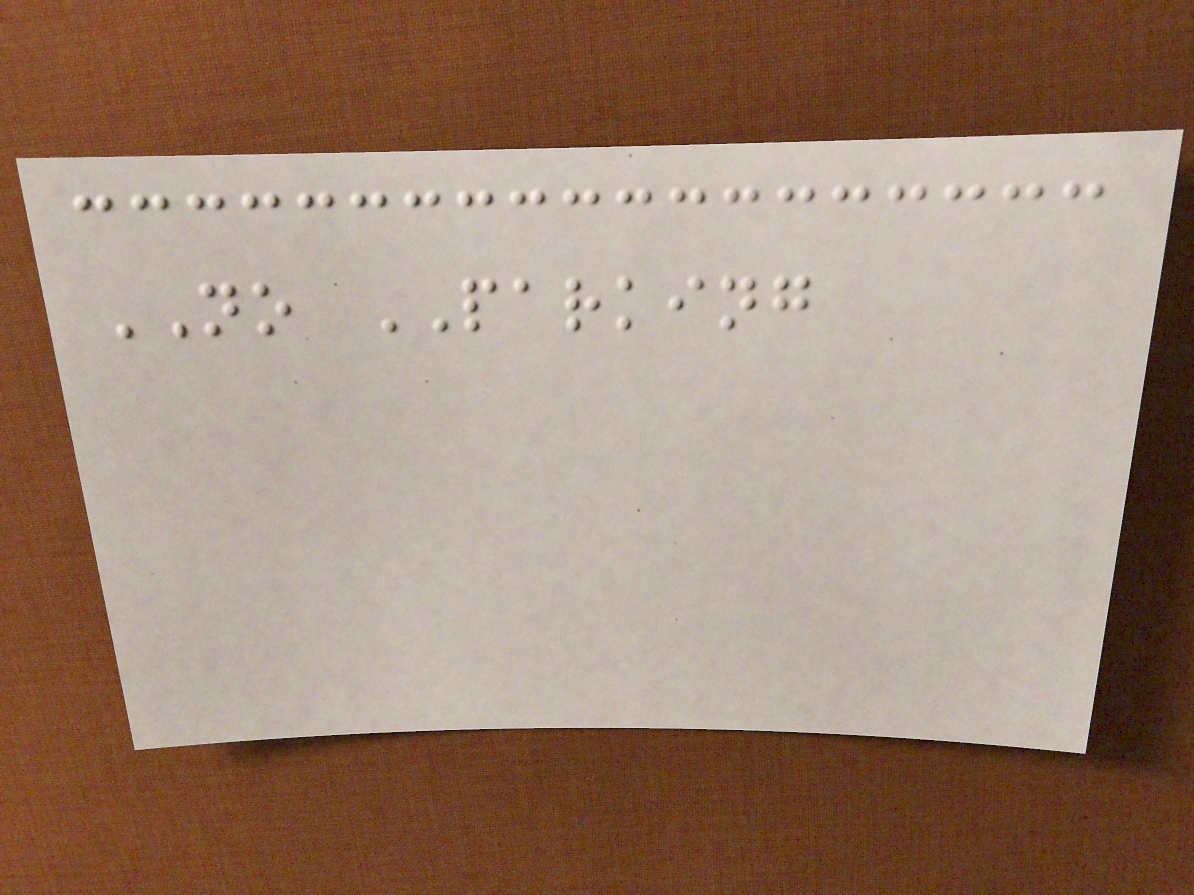NO PARKING
